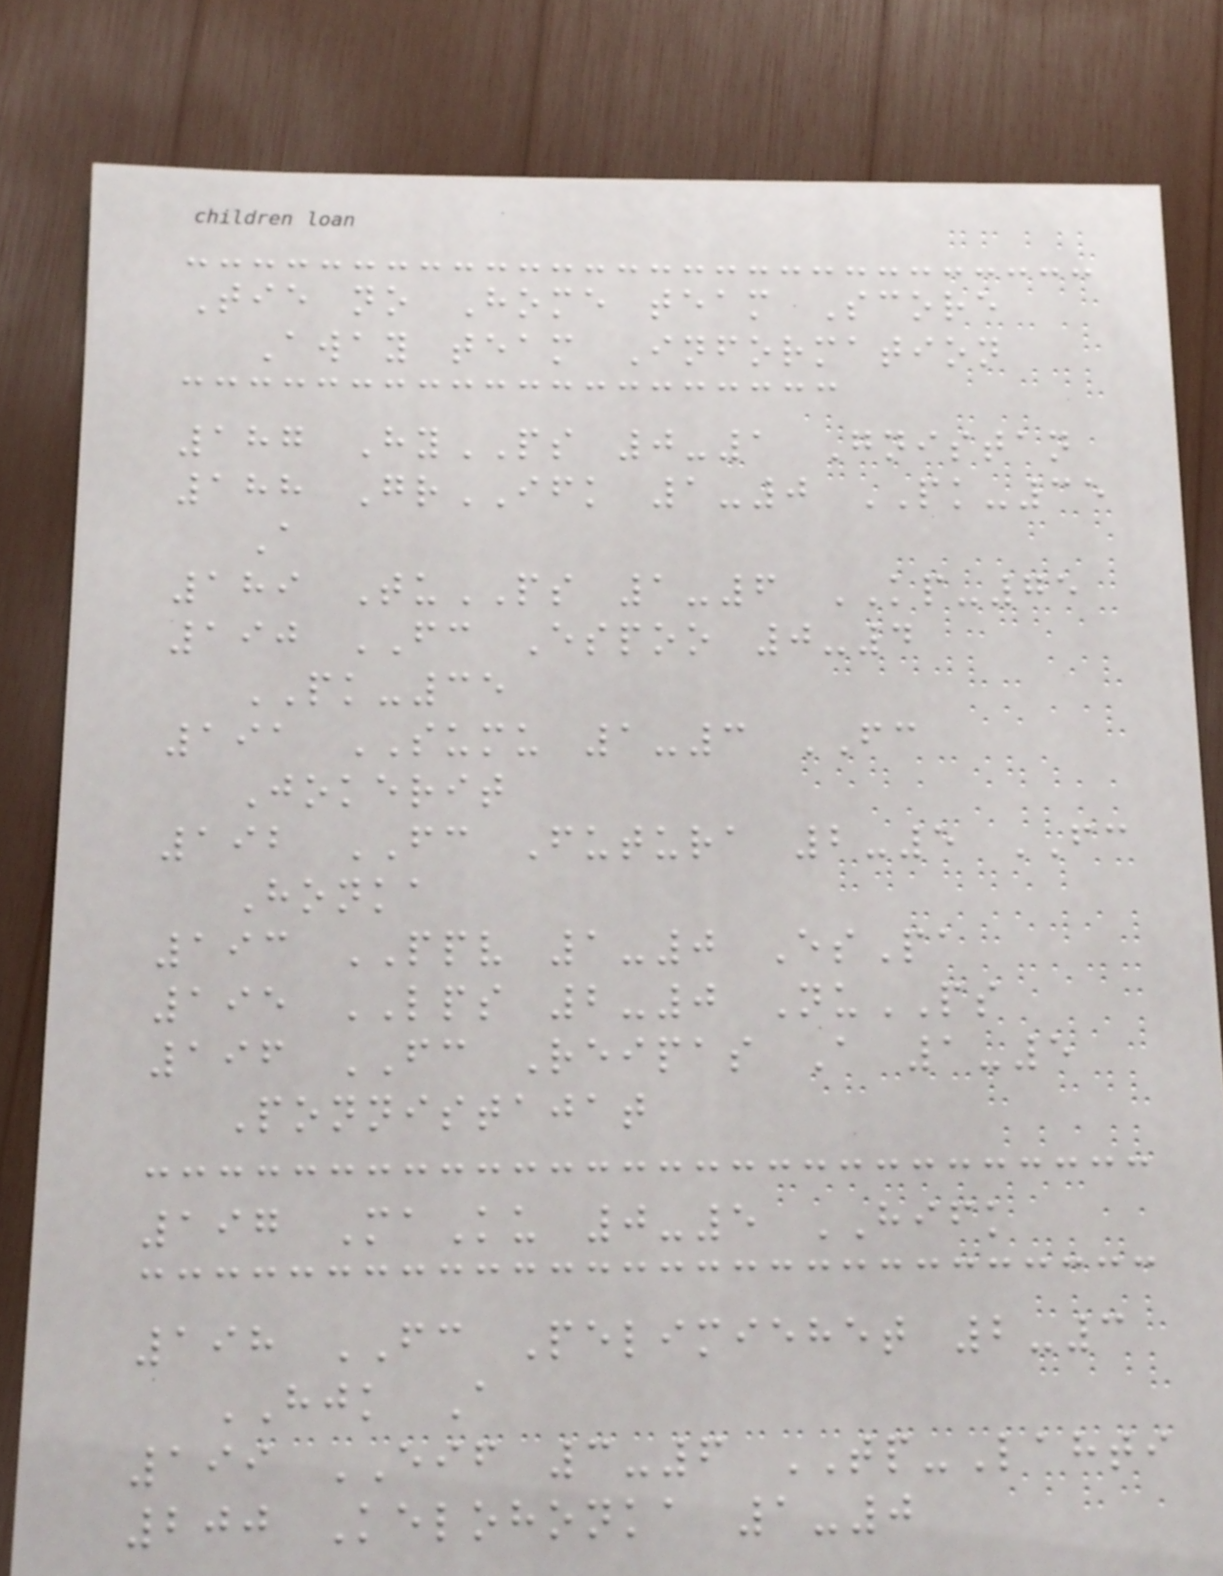Tie no Home team Score
Away team Information
187 HyPS 0-1 Gnistan
188 GrIFK 1-0 PK-35
A
189 TuPS 1-6 KP-75
190 FC Espoo 0-4
PK-35
191 SUMU 1-3 FC
Jokerit
192 FC Futura 2-5 FC
Honka
193 PPV 1-0 EsPa
195 LPS 2-0 NuPS
196 FC Reipas A 1-5
Ponnistajat
197 MaKu 0-5 HIFK
198 FC Pelimiehet 2-3
HJK A
199 EIF 3-6 TP-Lahti
200 Kelohonka 1-0
